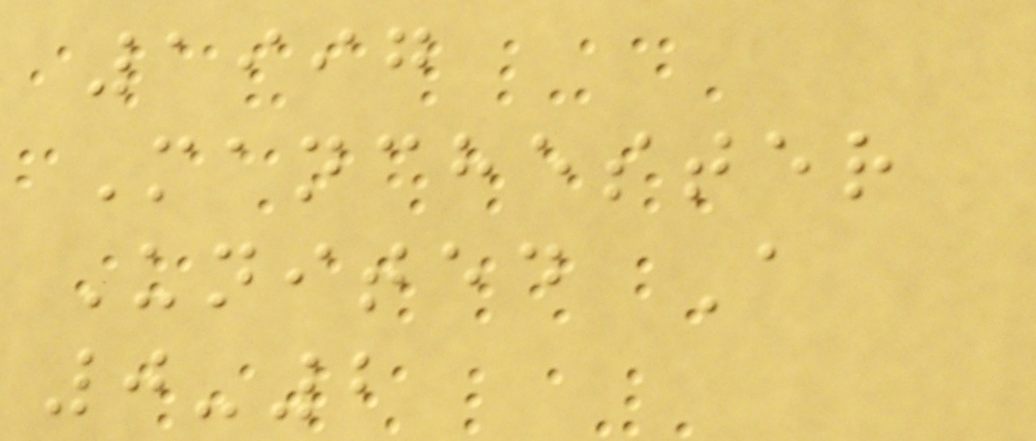1997
Manchester
United A
0-2
